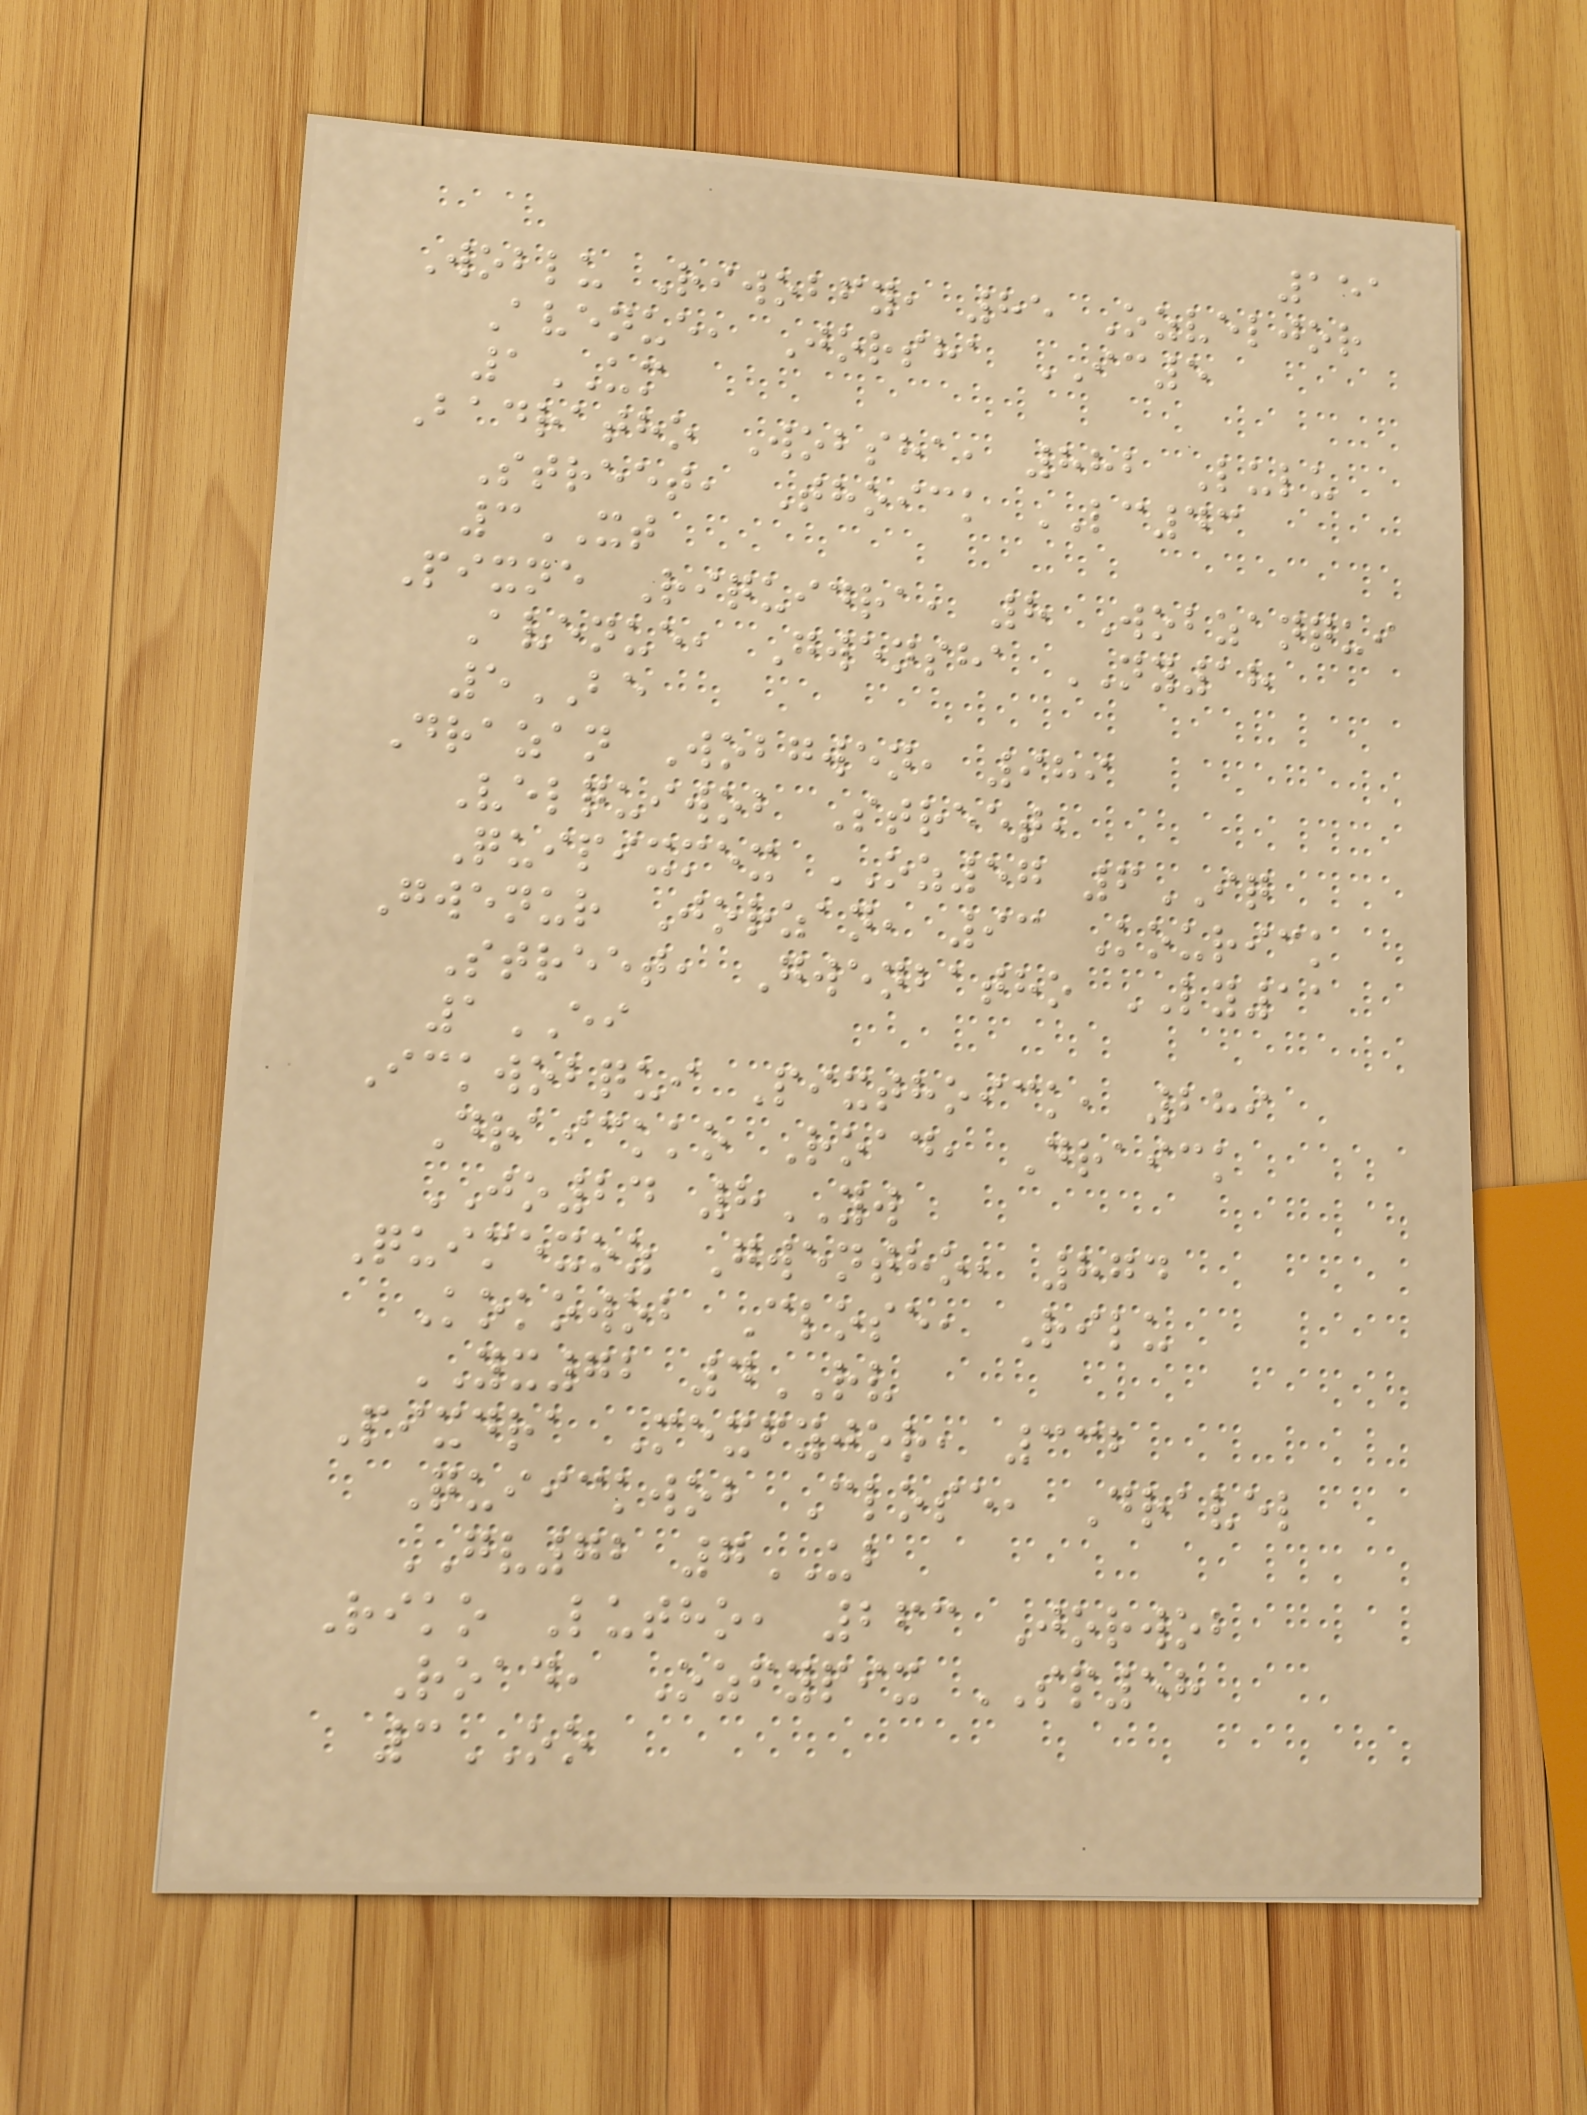151
Woblu Riwobfy, 85 Ozveljor
Avenue, Jorsha IC5
1UM
Badratho Wobsha, 882 Lulu
Street, Thoick LC43
3XT
Pixne Riquidra, 8 Wobzanqui
Avenue, Gwensha NY18
5BE
Drazan Wobgwen, 989
Velquiwob Street,
Quipixmex OZ57 6IQ
Gwenur Jorzan, 93 Kourick
Street, Gwenbatho LY11
1EI
Ickwobqui Pixthoick, 289
Draickko Road, Draick
JO24 8YW
Quimexoz Gwentho, 874
Kokowob Close, Rilu
YX72 4RV
Pixdra Mexfyjor, 332
Quiickwob Close, Dravel
GV72 7UB
Riko Lutho, 263 Jorwob
Road, Ozfypix SP58
3OO
